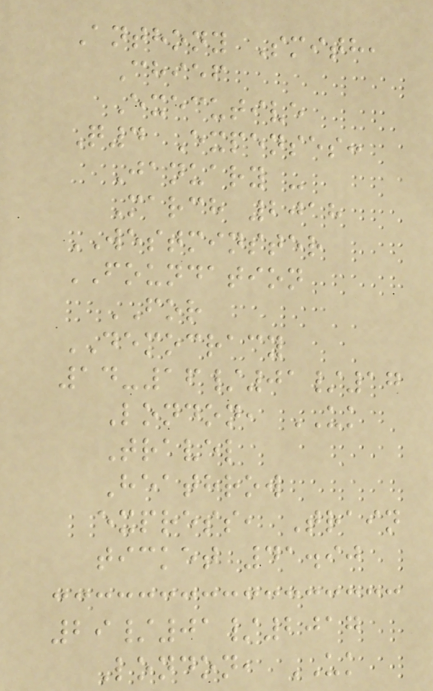Anthony Smith,
Chief
Executive
Q4 Expenses:
January -
March 2018
WESTMINSTER
FOUNDATION
FOR
DEMOCRACY
14-16/01/17
London, UK
Travel
Heathrow
express, Train
ticket 41.90
29/01/2017
London, UK
